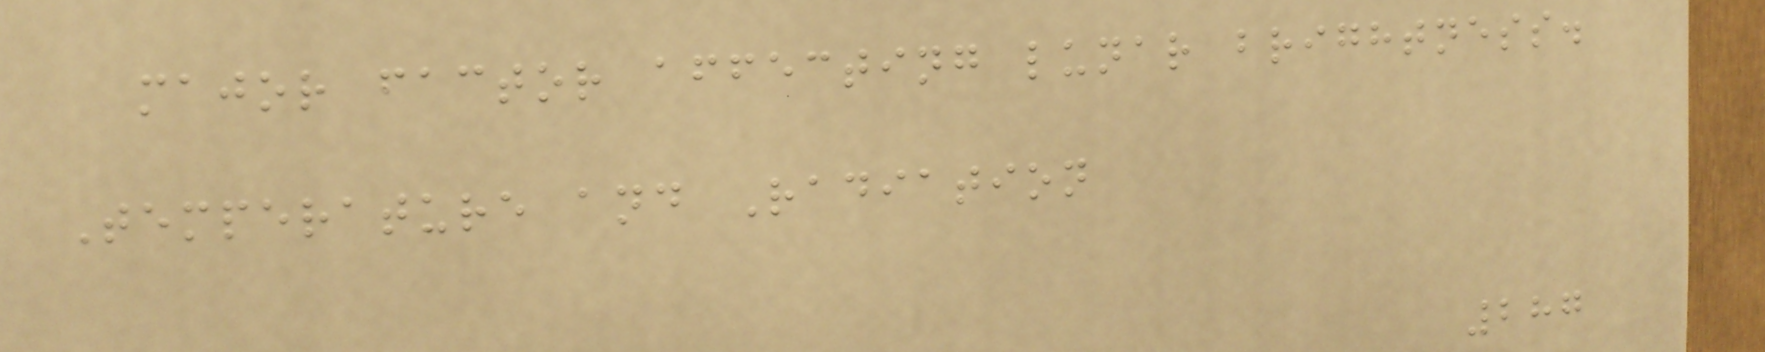major factor affecting lunar brightness.
Temperature and Radiation
287
